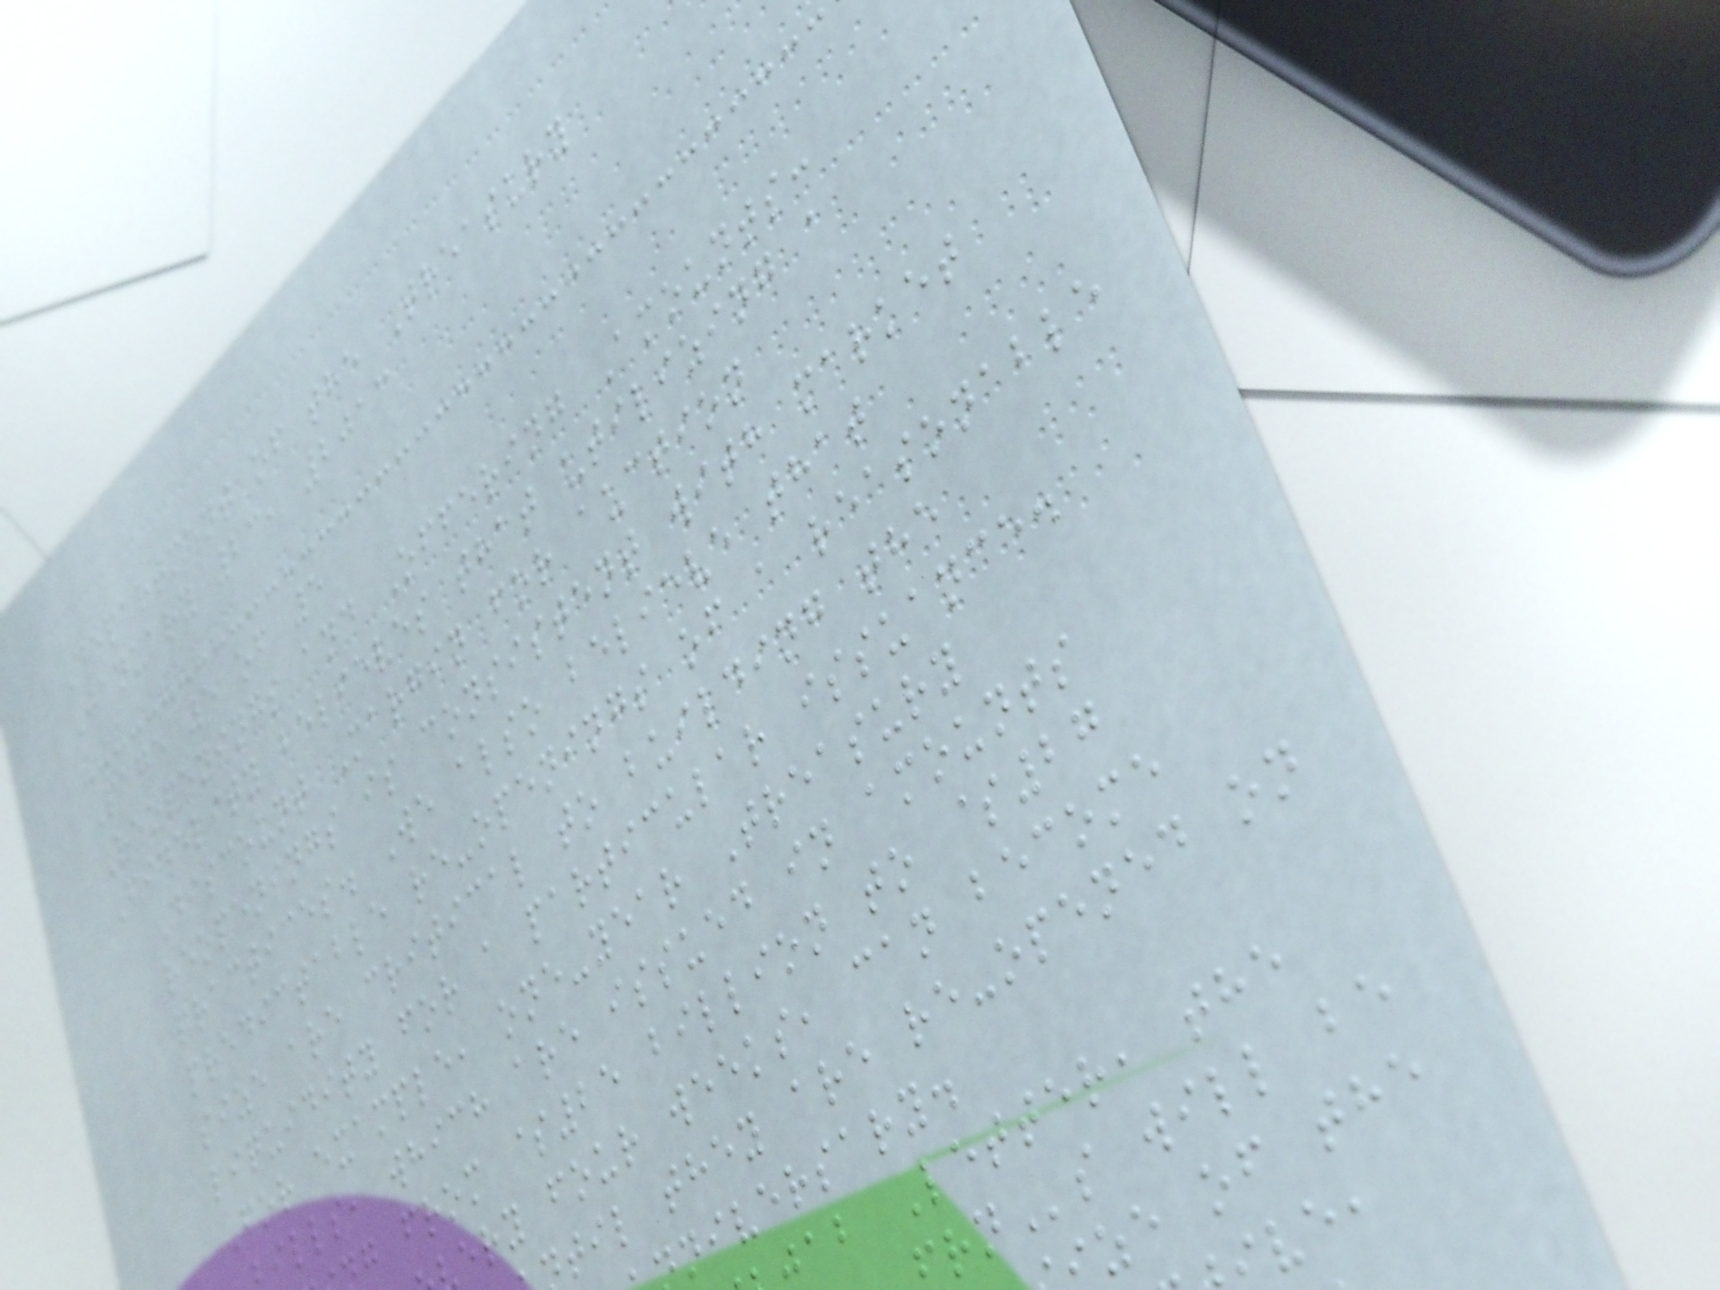Department of the Treasury
January 23, 2013
Page 5 of 5
Reopenings and Offering Amounts:
Fidelity believes that utilizing a
Discount Margin for auction
reopenings is consistent with market
practices. We also believe that
predictable re-openings of a reasonable
size are critical to building the
liquidity for a particular issuance.
For example, one-year Treasury
ills, which are issued in amounts
g from $25 billion to $27
ery four weeks, can become
til they are re-opened on
niversary.
ab Letter, the
